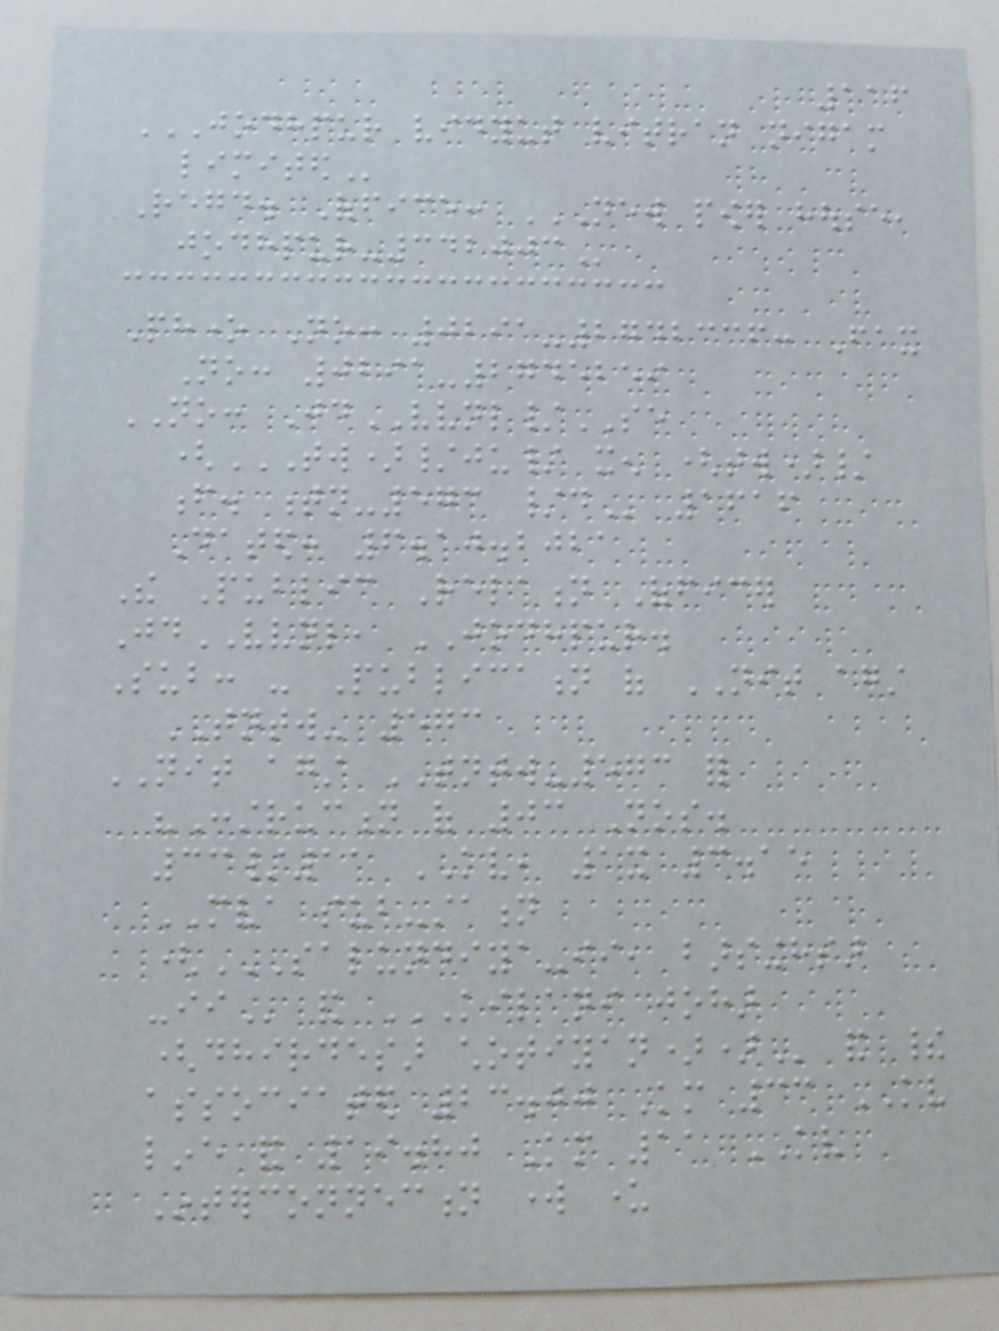116
JODHPUR VIDYUT VITRAN NIGAM
LIMITED
Regd. Office: NEW POWER HOUSE,
JODHPUR-342003
Phone No: 0291-2742336: Fax
No: 0291-2745259
NO: JdVVNL/SE
(TW)/JU/ XEN (TW)/
F. TN-573 /D 1616
Dated: 6.10.2021
The Public Relation Officer
JdVVNL, JODHPUR.
Sub: - Publication of NIT against
TNTW- 573
NIT against TNTW-573 for
"Construction of 03 Nos.
33/11 KV, 1x 3.15
MVA sub-station
(SALUNDIYA-II, BARSINGHSAR
-II and KILANI JOHAR
(DHIRDESAR CHOTIYAN)) and their
associated 23.00 Km 33 KV
line and 19.80 Km 11 KV
Interconnection work under
